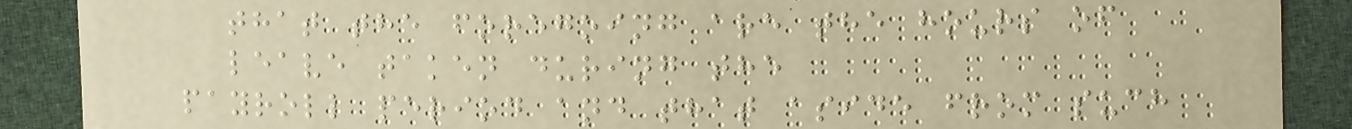that the foregoing are the hours of
leave taken during the
payroll period and that aside from such
